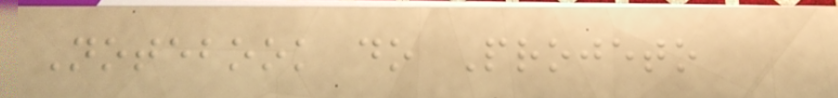Notebook do Projeto
